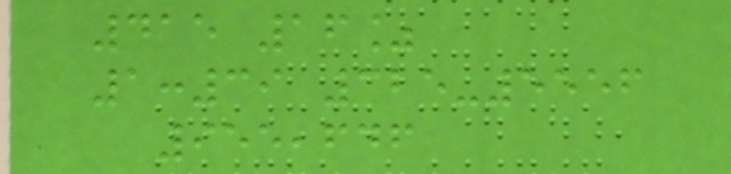415 16%
1:39 325-5556
955,646
